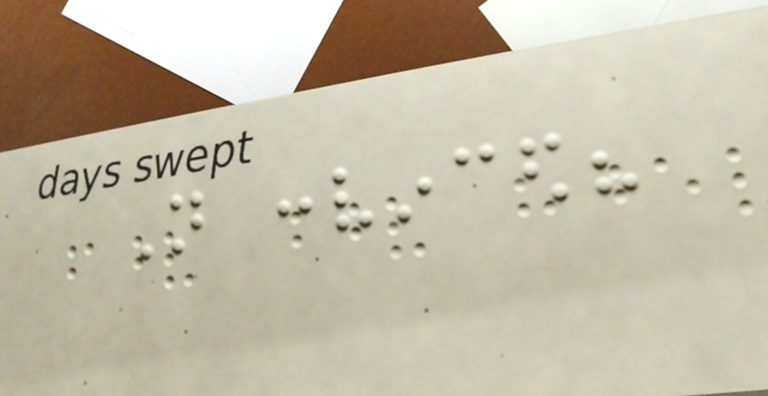Not convinced?
